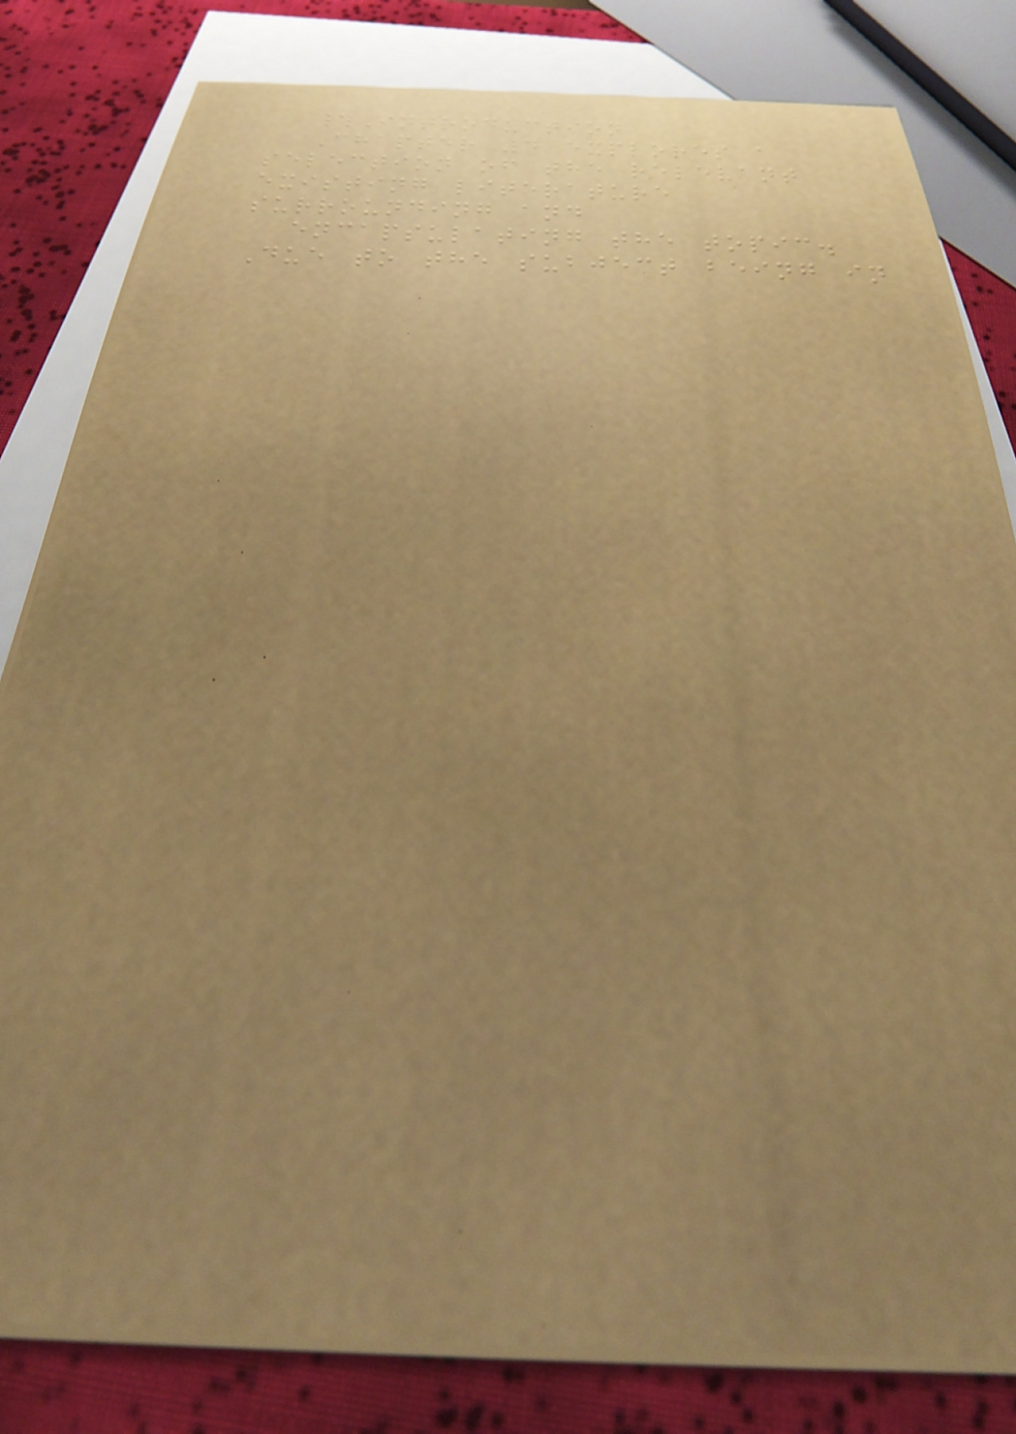#Introduction
Chapter 4 explores a
selection of the relevant
existing literature
surrounding and
encapsulating the topic.
Due to the subject being in
